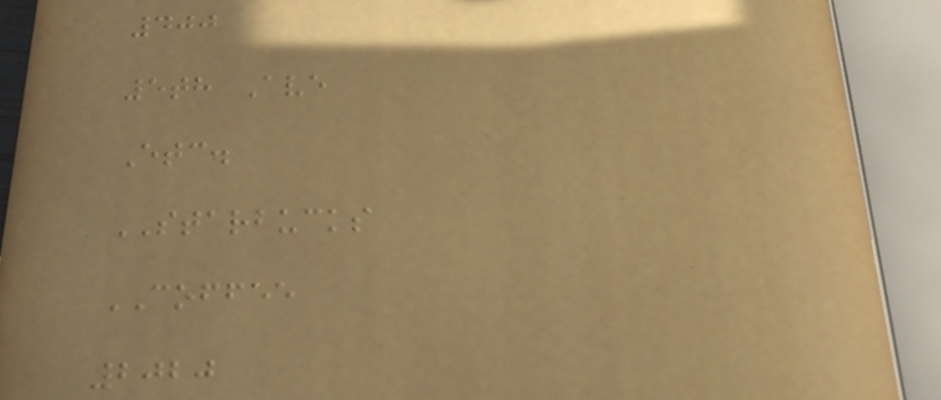400
5th Ave
Etc.
STARBUCKS
COFFEE
2020
